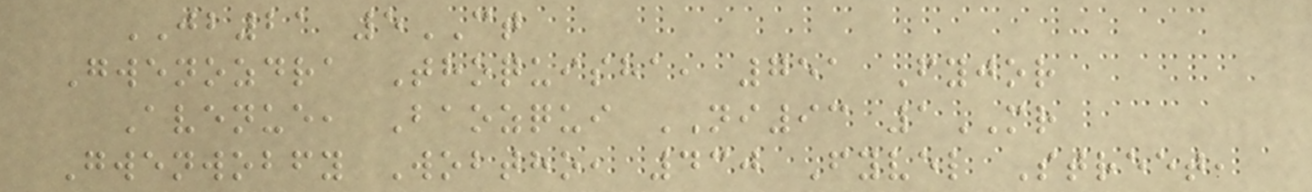JB21 5CT
Gwenozdra Thoquisha, 751 Fyjor
Avenue, Baozqui NI93 1MR
Gwenwobfy Wobtho, 430 Fyvel Street,
